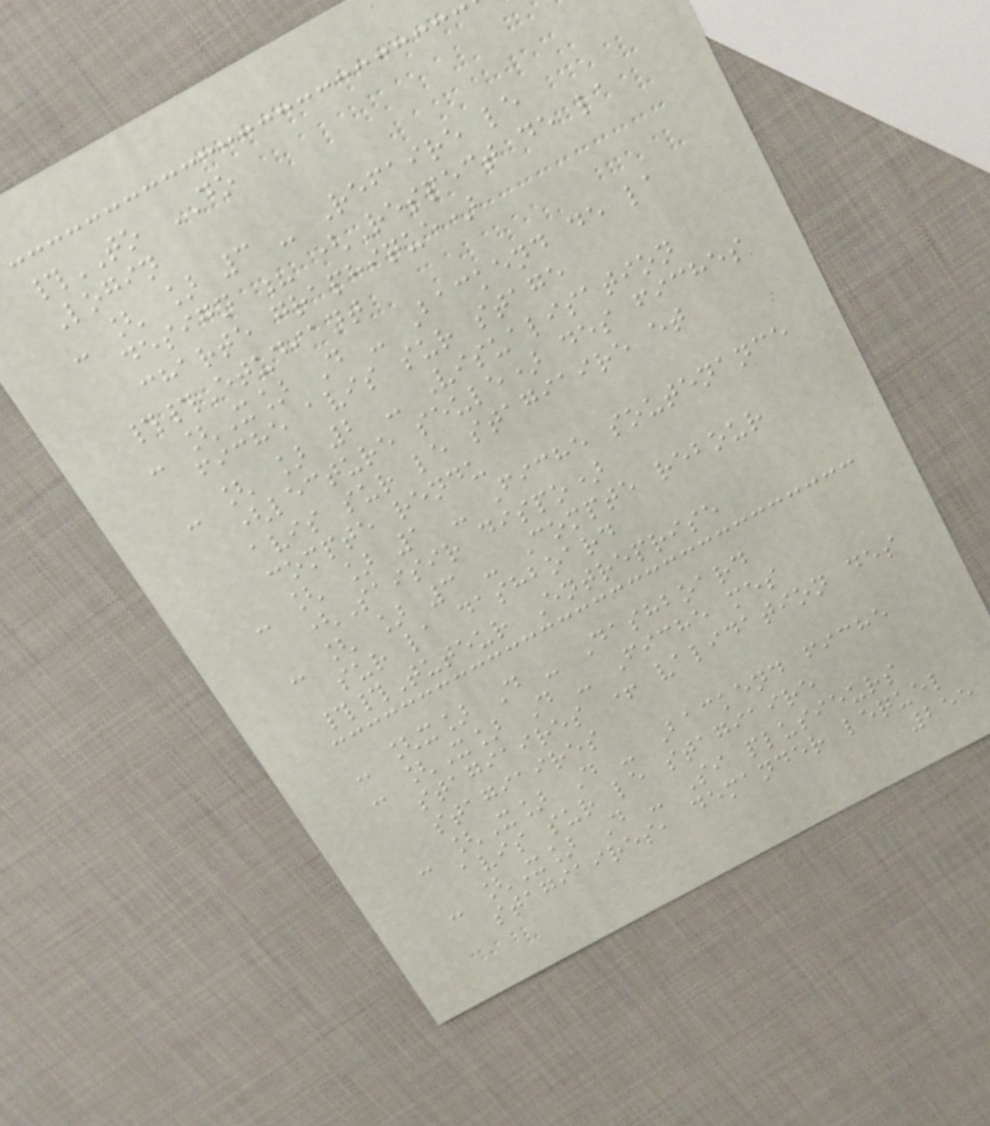#TO DO
Login
- [ ] 3 - Refaire le
design ? (Respect de la
charte graphique)
##Etudiant
- [X] D - Backend de la
fiche avis sur stage
- [ ] 2 - Visualisation
(lecture seule) des fiches
avis sur le stagiaire et
compte rendu
- [ ] 1 - Fiche soutenance
(Saisir dispo)
- [ ] 3 - Compte rebour
sur la dashboard
##Tuteur Entreprise
- [x] D - Dashboard
- [X] D - Fiche mes
stagiaires + validation des
stagiaires
- [X] D - Backend fiche
avis sur le stagiaire
- [X] D - Si plusieurs
stagiaires, demander lequel
255
